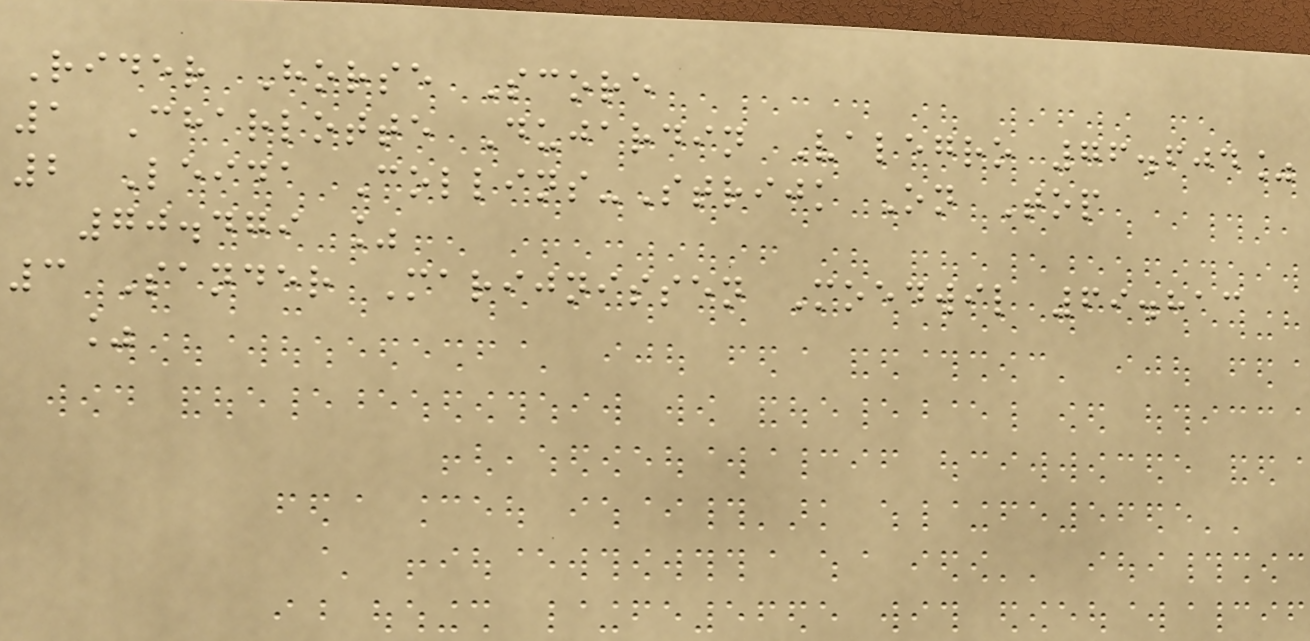Rider Horse Score
1 Charlotte Dujardin Valegro 76.604%
2 Leida Collins-Strijk On Top
70.479 %
3 Sander Marijnissen Moedwil 69.813
%
